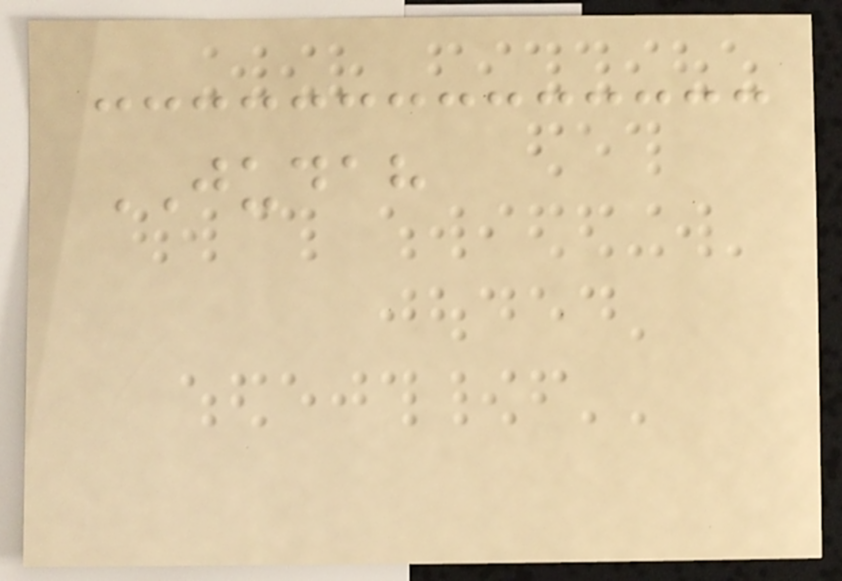JUDAH
